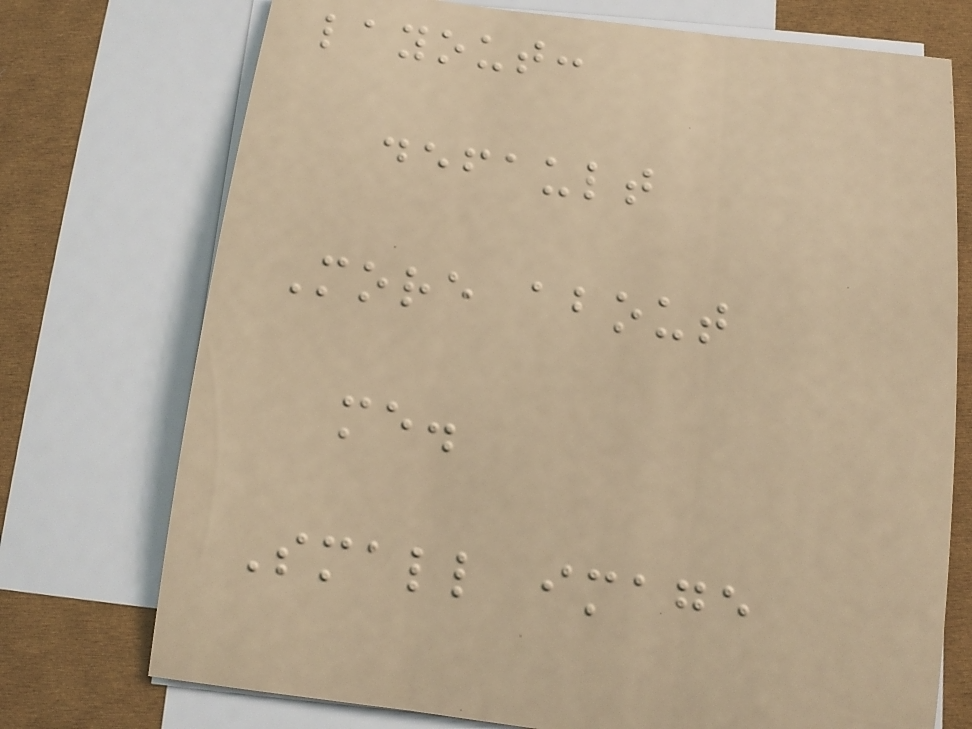layout:
default
More about
me.
Small image
